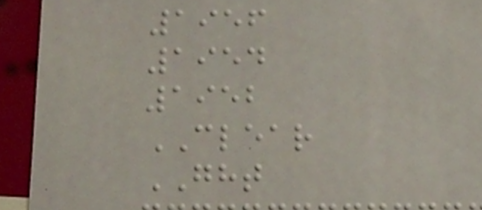1956
1954
1952
CLEAR
GHT
